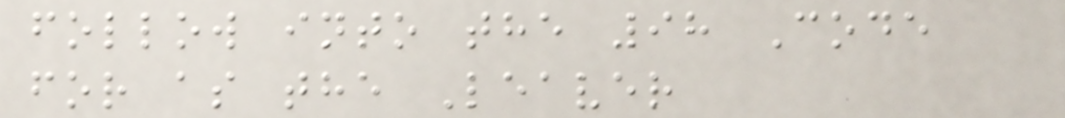follow into the 98 Code
for as the Leaver
